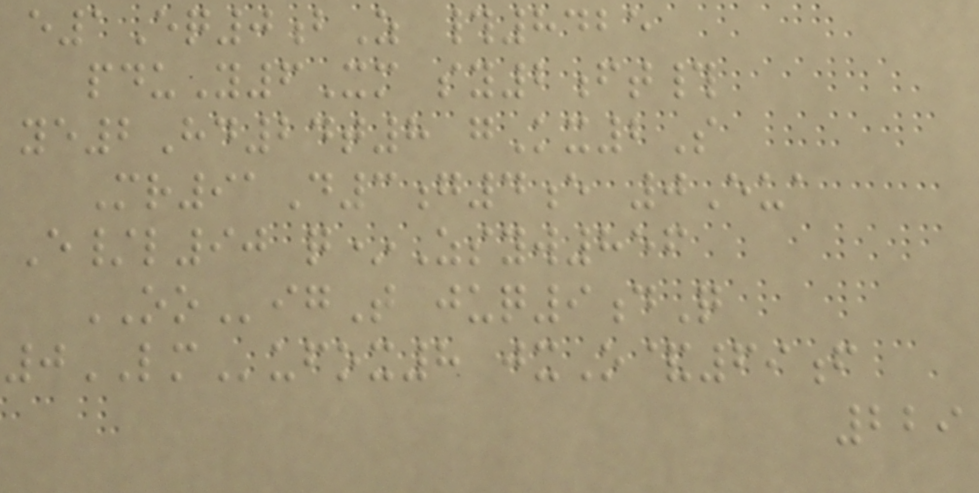e1Eq0bZ #8425
pduY6Xm sy2ft#
ye2Hd24t8 gKx2S
Mr91D3g4e 0Eua
E/l90 q*Zsyw856
OOigT juq9dQ
0LMufox8 jxO&69f
229
